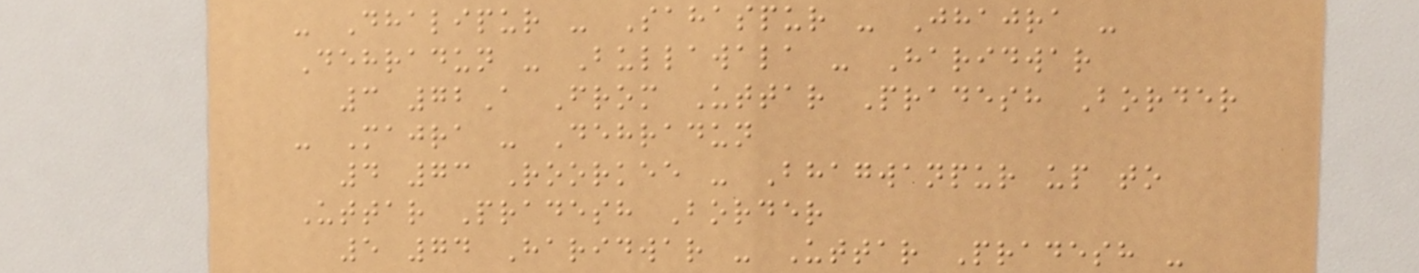- Dhalipur - Sahaspur - Jhajra -
Dehradun - Bullawala - Haridwar
3 72A From Uttar Pradesh Border
- Majra - Dehradun
4 73 Roorkee - Bhagwanpur up to
Uttar Pradesh Border
5 74 Haridwar - Uttar Pradesh -
